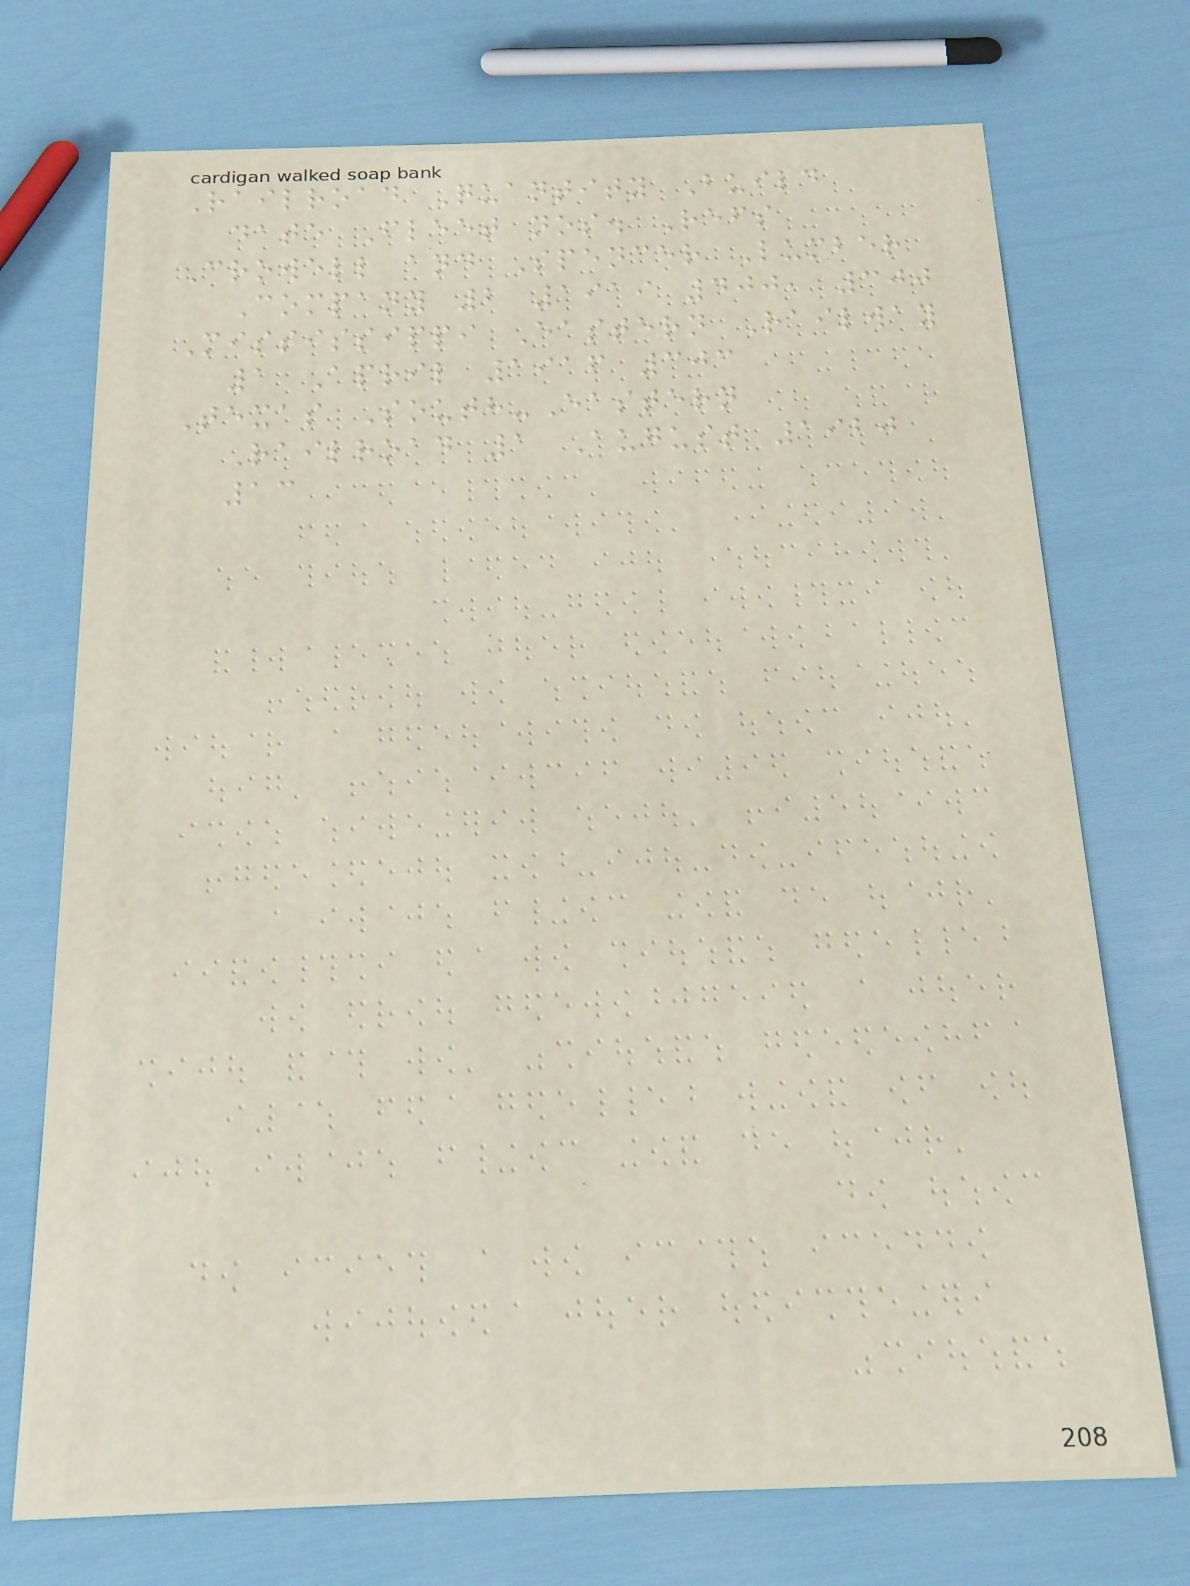Railroad Quantity Build
date Fleet nos. Refs
Crowell and Spencer Lumber
Company 2 1919 400, 300
Mississippi Eastern Railway
1 April 1916 303
Texas South-Eastern
Railroad 1 August 1920
13
